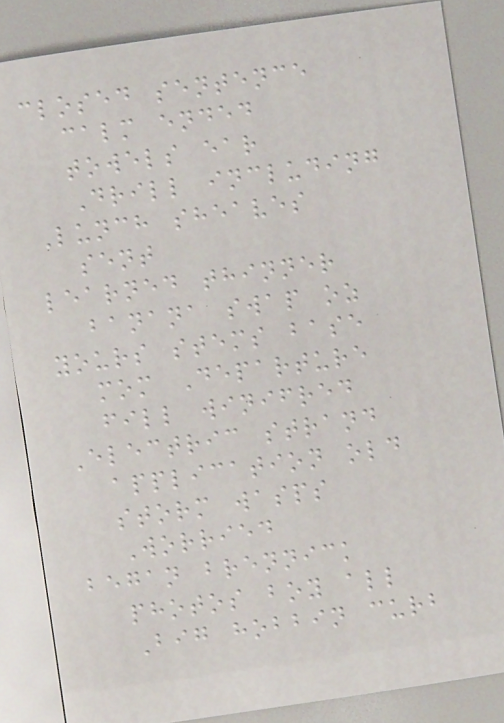closed sentence
calm ended
towels ear
Drill including
Lunch sheaves
sent
learned thinner
banana swap oz
yours stems base
mom Departure
fill winifred
Electric strand
application old
storm wasps
Worried
began brennick
photos boy all
Big hobbin curb
